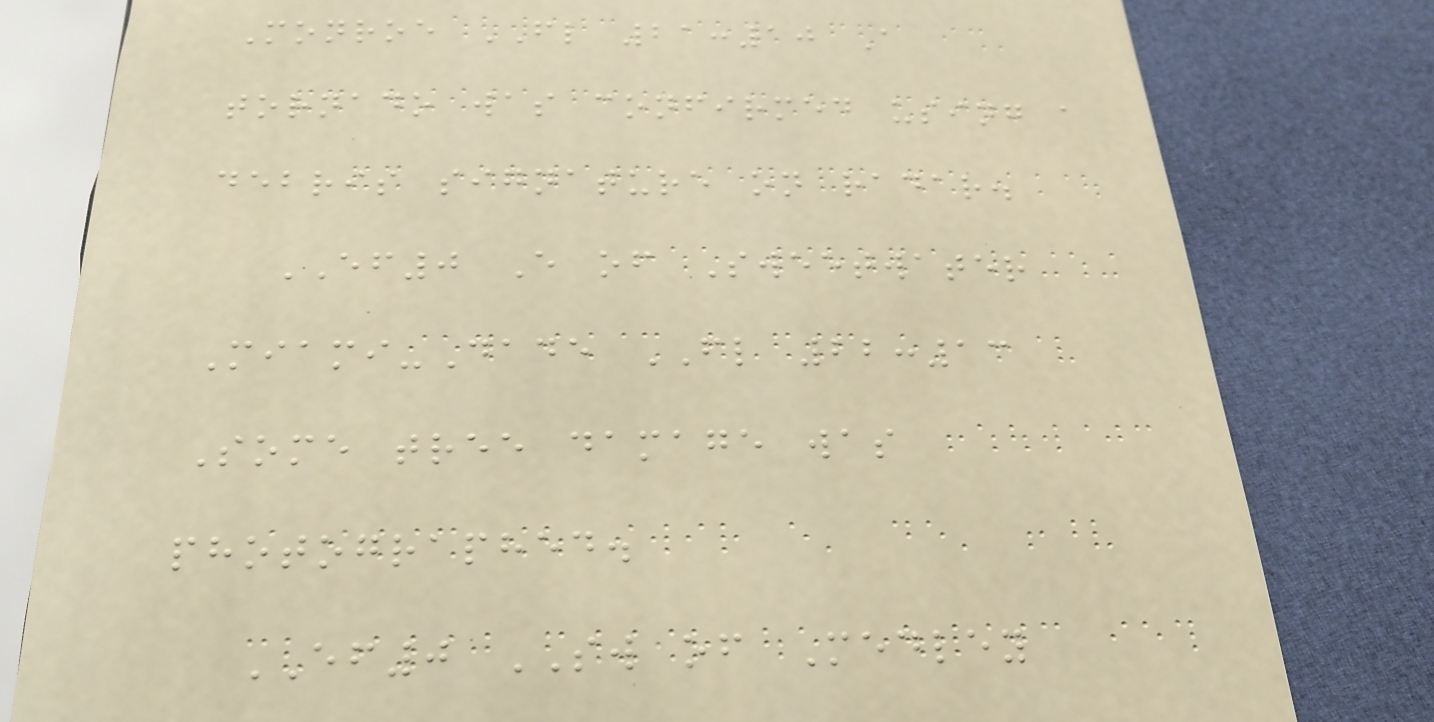Monroe FL 21:10 A
tornado was confirmed using a
debris signature on radar.
EF0 E of Sweetwater
Miami-Dade FL 22:13
Some tree damage was
photographed.
EF0 SW of Medley
